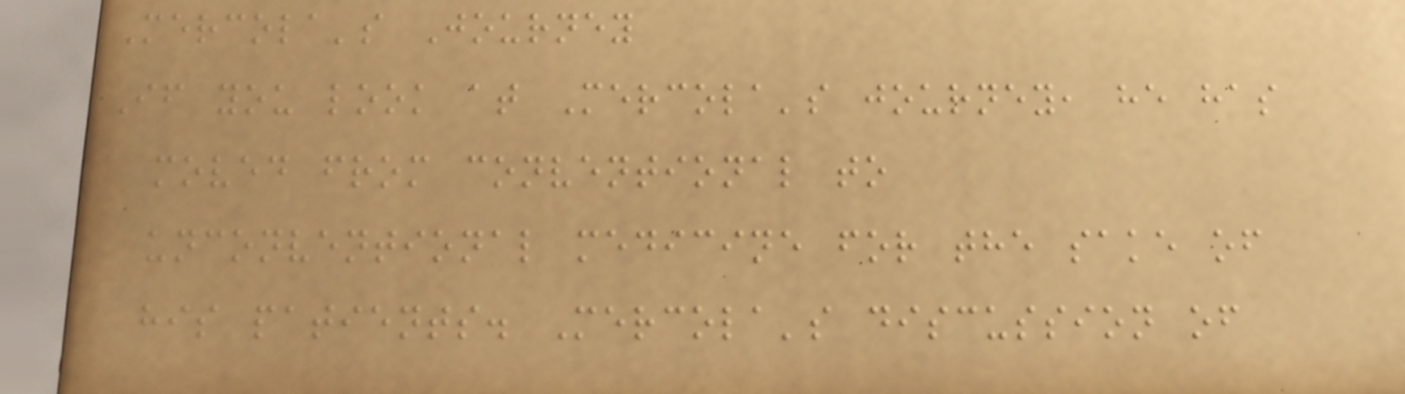Mercola's Journey
If you look at Mercola's journey, he has
moved from conventional to
unconventional medicine for the sake of
his patients. Mercola's discussion of
